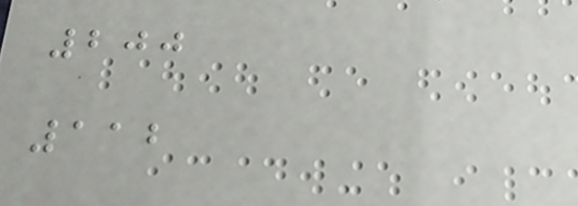200
112
